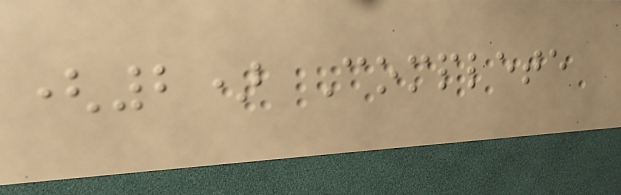(2) Complete
